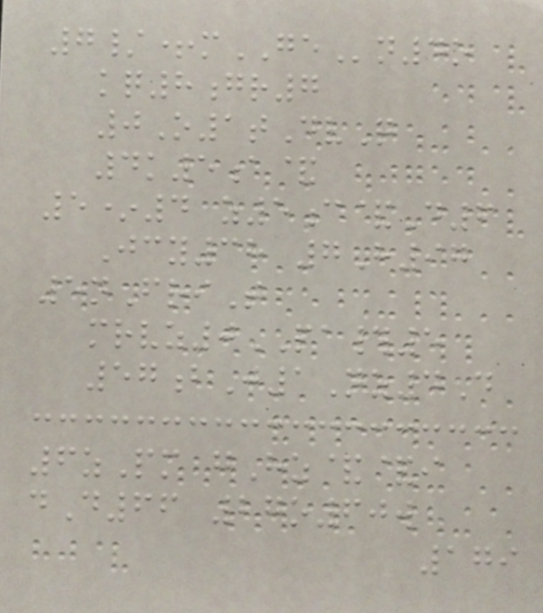7/+mGEn4o
kq8gr7
0O1tDvQ
4k5a&
5*4 z5c&D6
Jcy38 7H97
5nFriT
mrvz0PA#5
57bJ1Nz4D
6zPm gHz&&i
dD66 27o60w
179
